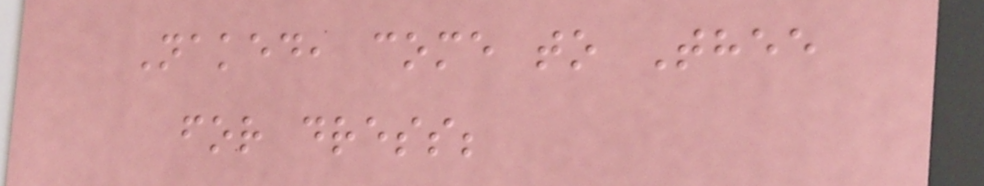Naked, come to Thee
for dress;
